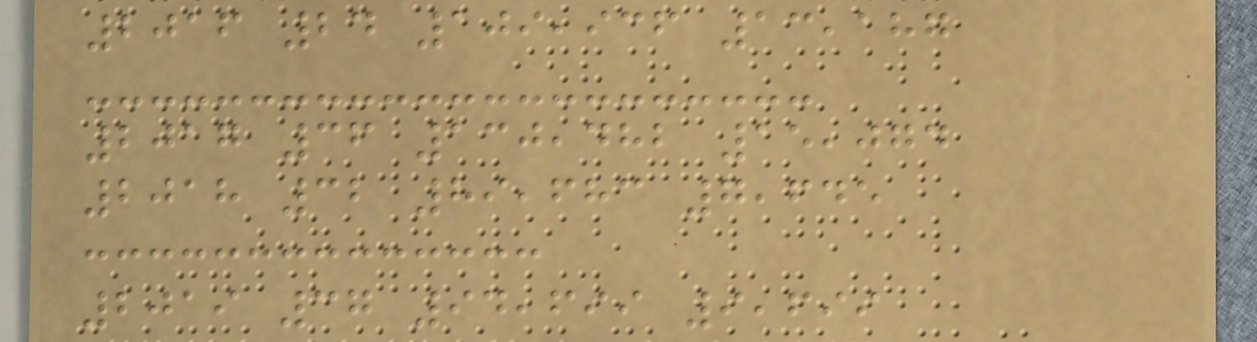2016 24 109,936 13,187
2017 36 130,482 15,074
2018 32 89,683 7,645
2019 37 94,699 9,699
